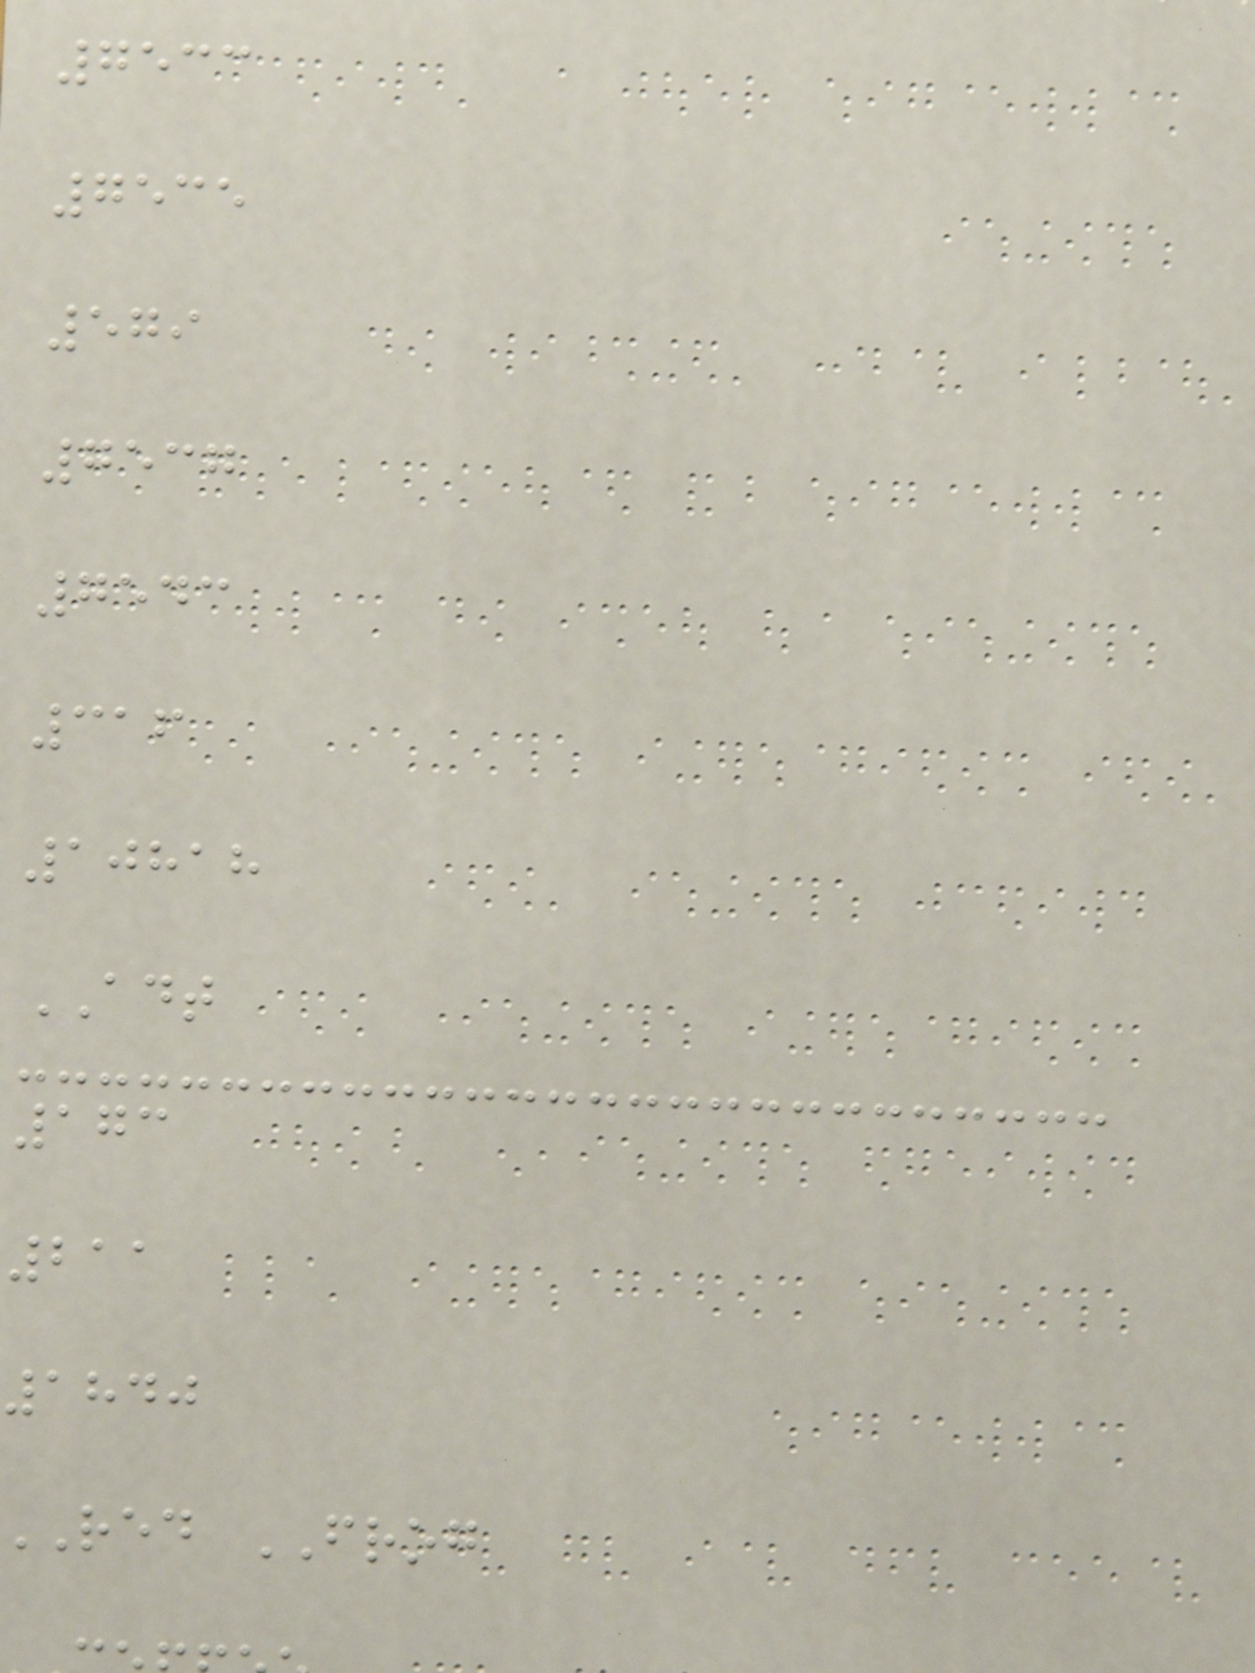7533
7535
579
7537
7543
316
10818
ADT
173
211
1840
red FROG
